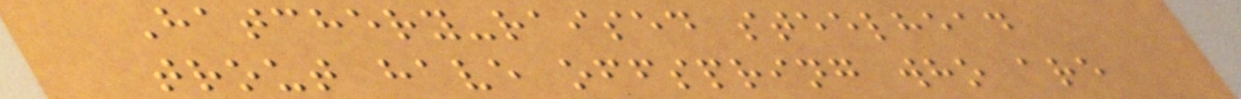Hatchery-raised steelhead
trout have offspring who are
